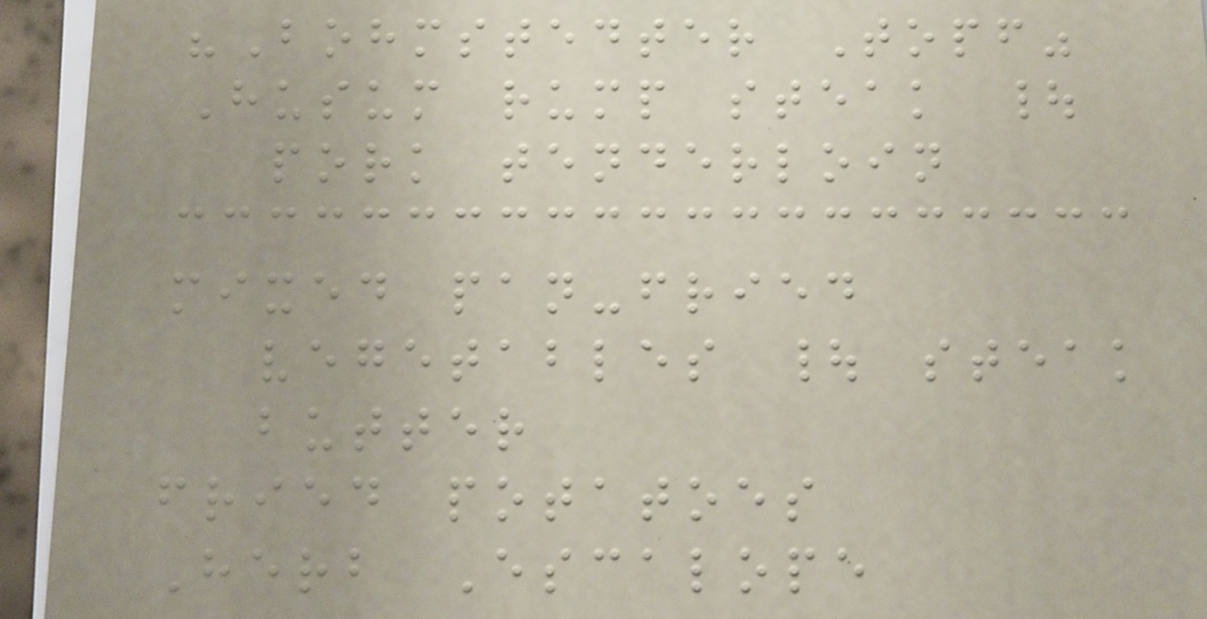"Bohmstedter Topf"
Husum rump steak |
pork tenderloin
mixed pan-fried
vegetables | steak
butter
fried potatoes
Herb Escalope
